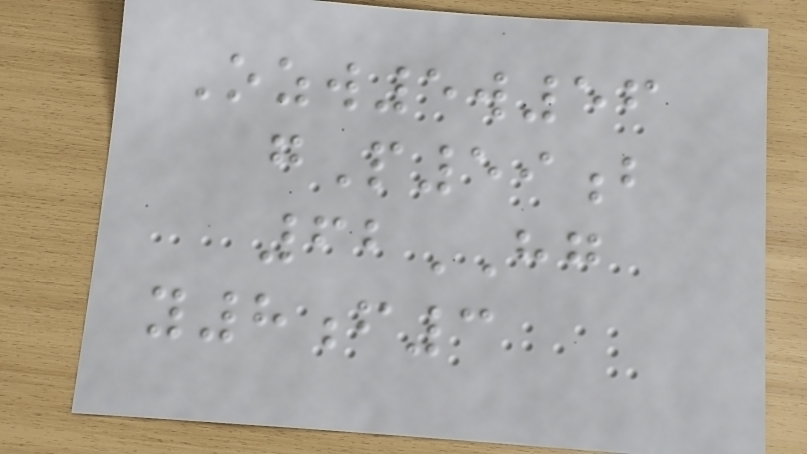Ozw5w56
gP59b
62HG
y8f3
